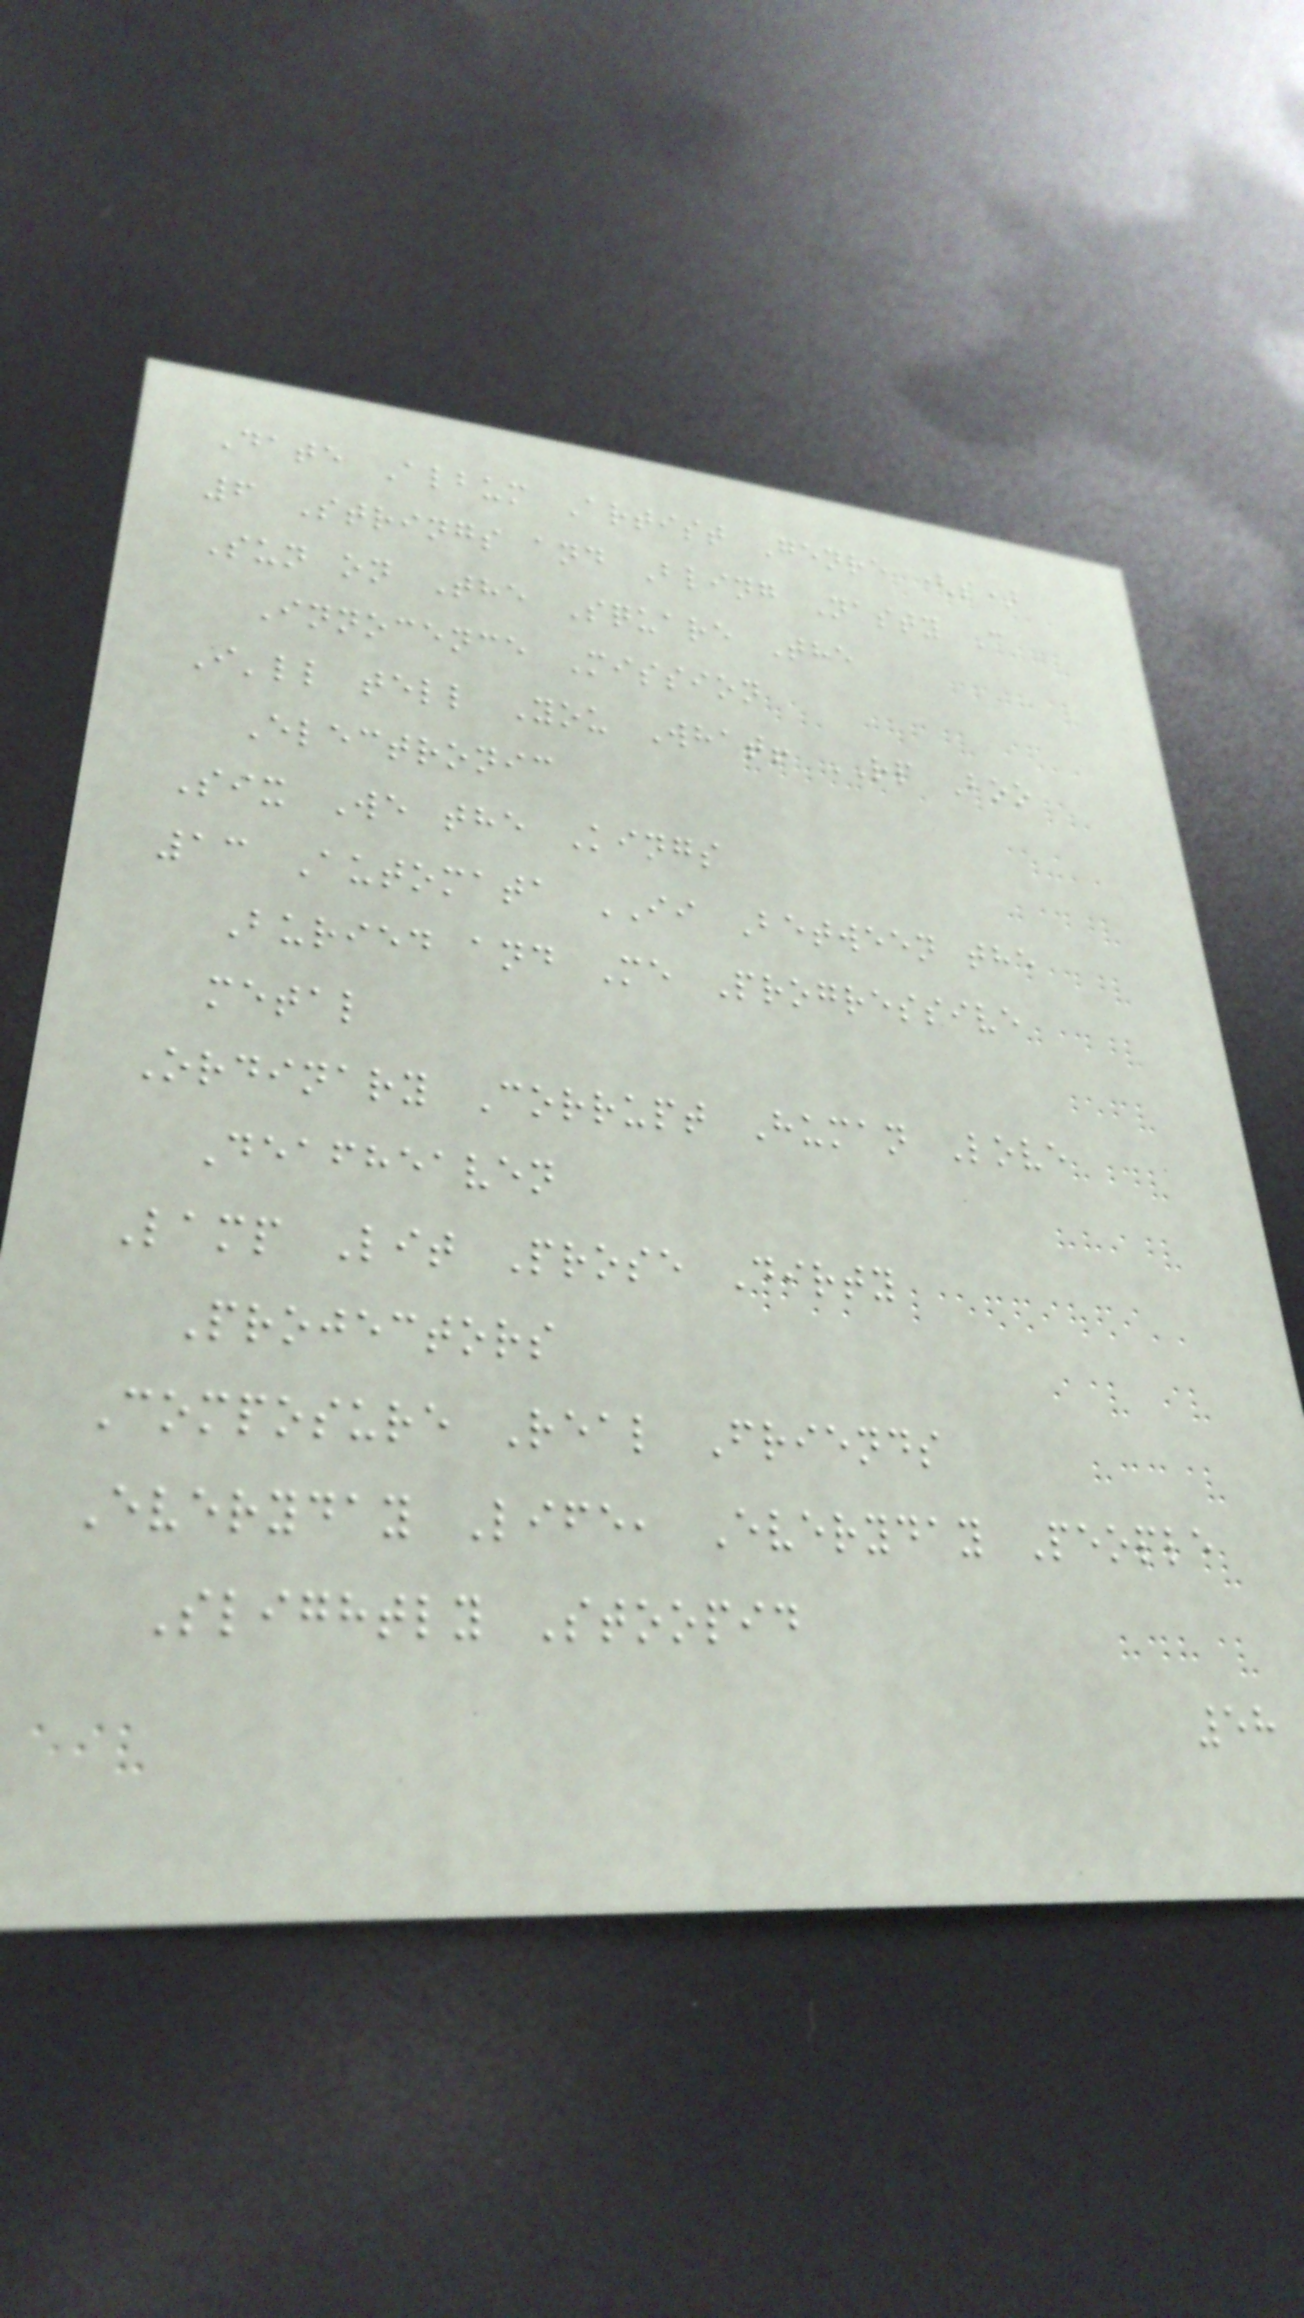Date Album Artist Genre (s)
6 Strings and Bling Nasty C
Sun on The Square The
Innocence Mission
I'll tell You What! RP Boo
Electronic
Six We the Kings
13 Automata II Between the
Buried and Me Progressive
metal
Ordinary Corrupt Human Love
Deafheaven
Lamp Lit Prose Dirty
Projectors
Composure Real Friends
Everyday Life, Everyday People
Slightly Stoopid
58
